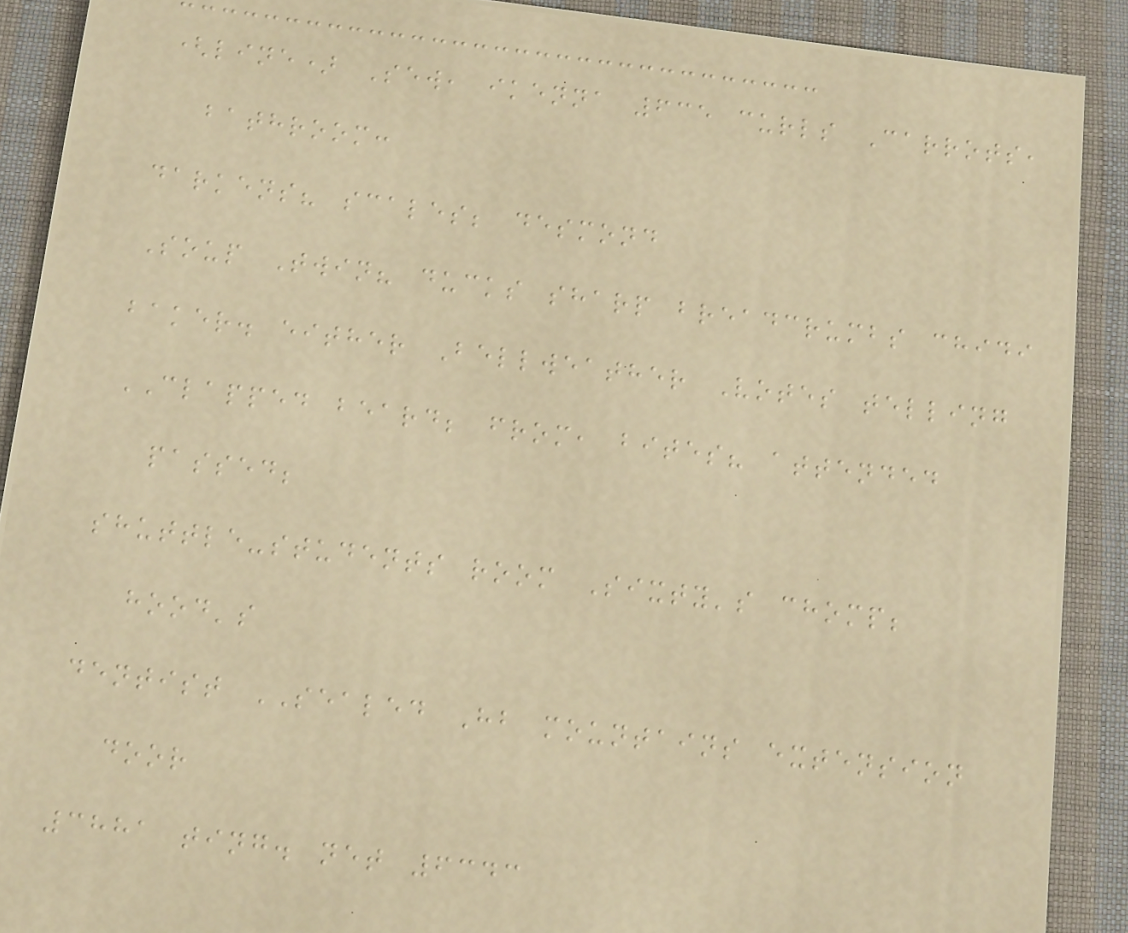(line) Sew, ikenna 635 curls Carrots,
bathroom:
darkens? scales; desmond
Soup Twin? ducks sharp breadcrumbs chidi
baker. either Bellweather Votes telling
CLAPPED beard; from, bites? attended
passed;
shuttle-students room Sixty's chomp;
hood's
dentist SEALED Hb mountains extension
door
3881 ting. net 6343
